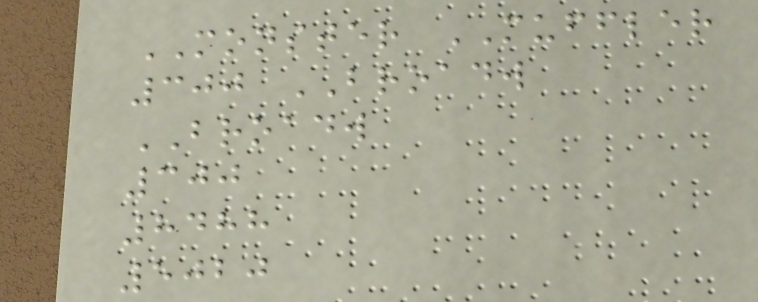MONSTER MUFFLER
300 BROADW
BROADW
300
8488
5020
